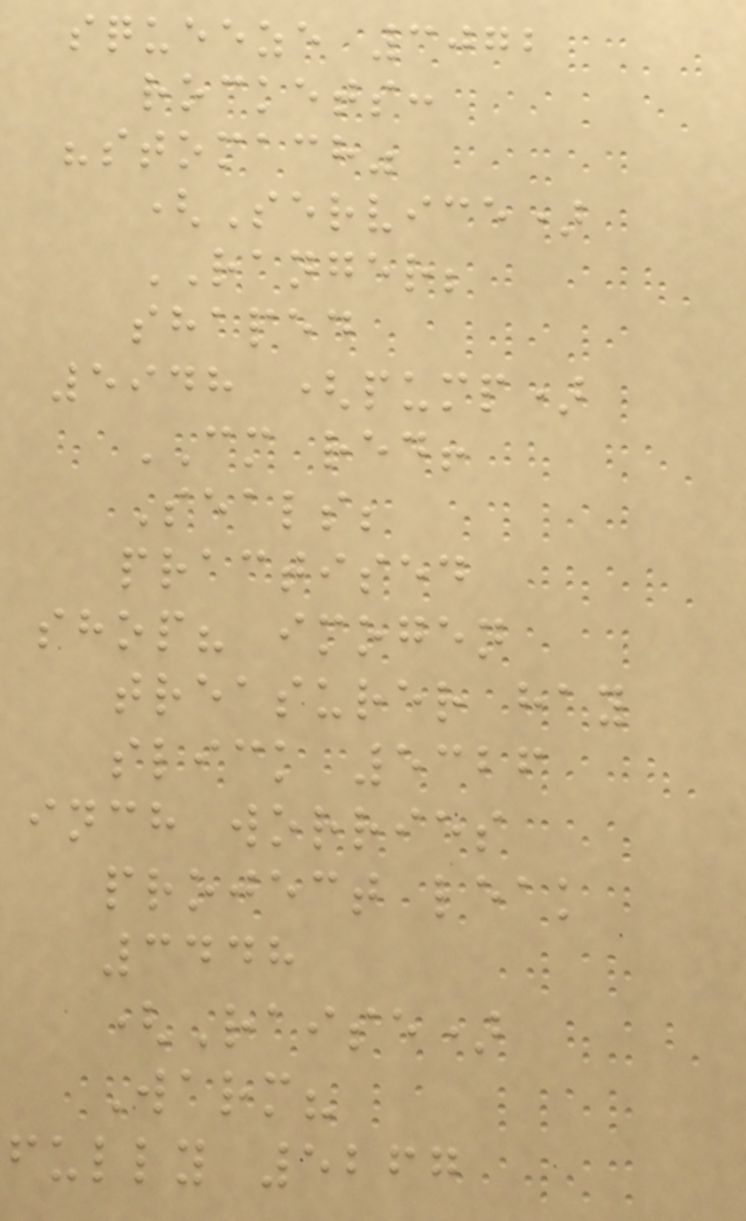squeeze 3072
rockets:
"stomach"
(Service)
RANGER;
shaped
5948 (pump)
CM red!
Seals;
practised
shop? imogen
treasurer hay
slick 5326
inch worries
project leak
3448
(Raise)
Warm?
fully 5267
